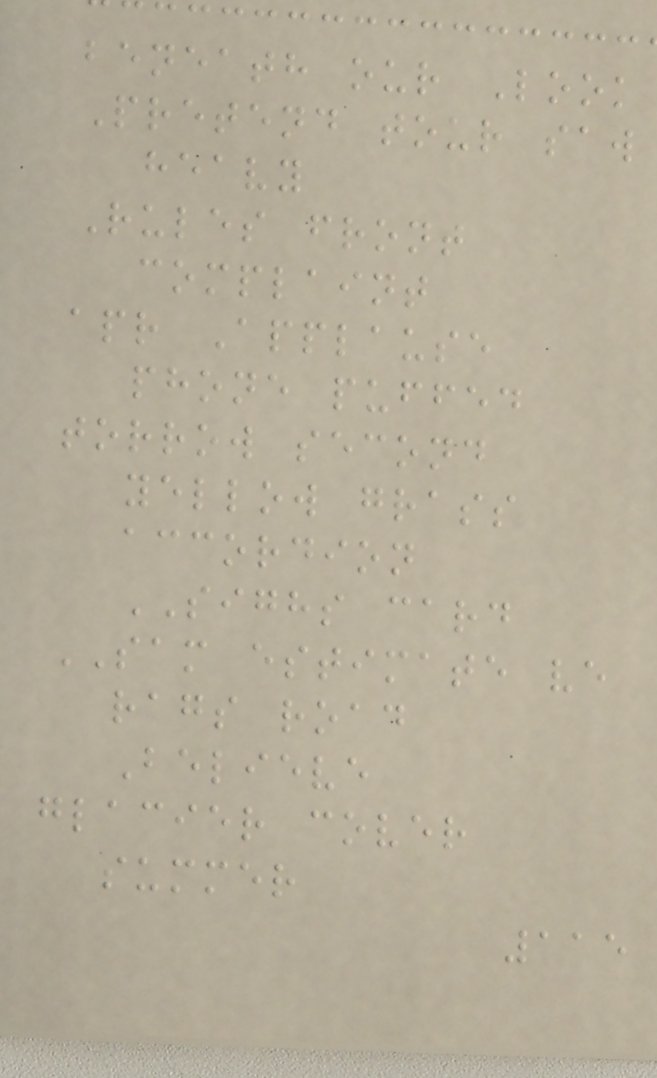beneath our Look
Pretend tour saw
heavy
Rules front
complaint
apr Applause
phone puffed
torrow second
yellow grass
accordion
SIGHS card
SAM estimate ve
rags road
Believe
glacier cover
summer
115
